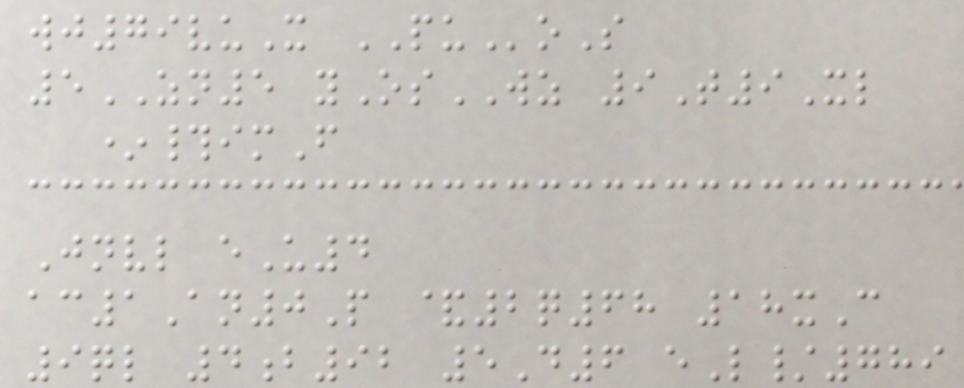wj79vuX PUoS
5ZN5 yOsWZ 9T9Xl
*#imF
Jnvl eU4
ac1An0P &2q68 18xC
9ql 4b92 5D6 eL/789
